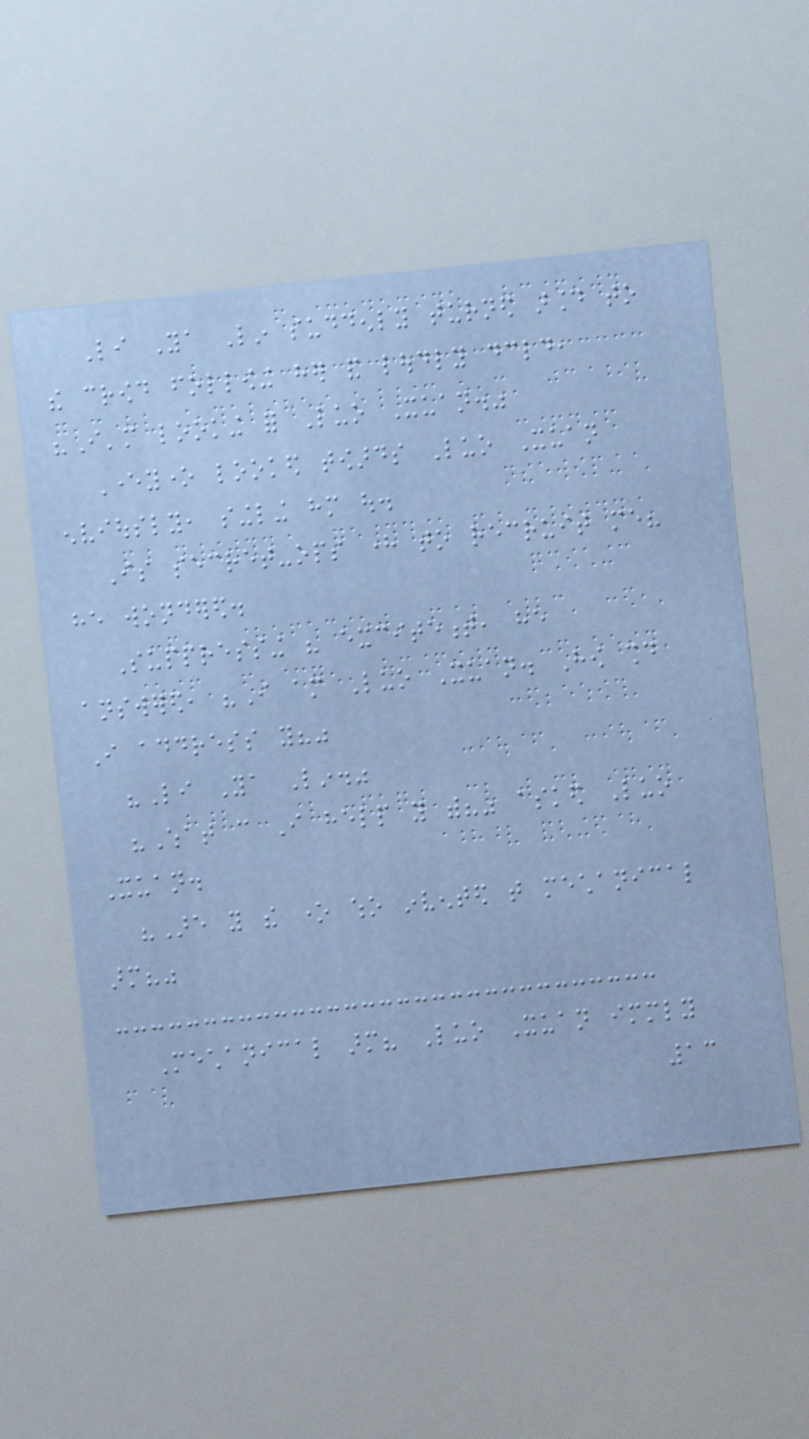Li Ya Lin suddenly turned around to
the crowd following her and loudly declared,
"I'm looking for Luo Xuan."
Everyone looked towards Luo Xuan
enviously, singling him out.
Is secret-ops here to recruit me?
he wondered.
Suppressing his excitement, he
answered, "I am Luo Xuan. How should
I address you?"
"Li Ya Lin."
"What can I help you with?" asked Luo
Xuan.
"Are you the one who invented that mechanical
arm?"
Mechanical arm? Luo Xuan immediately
13
